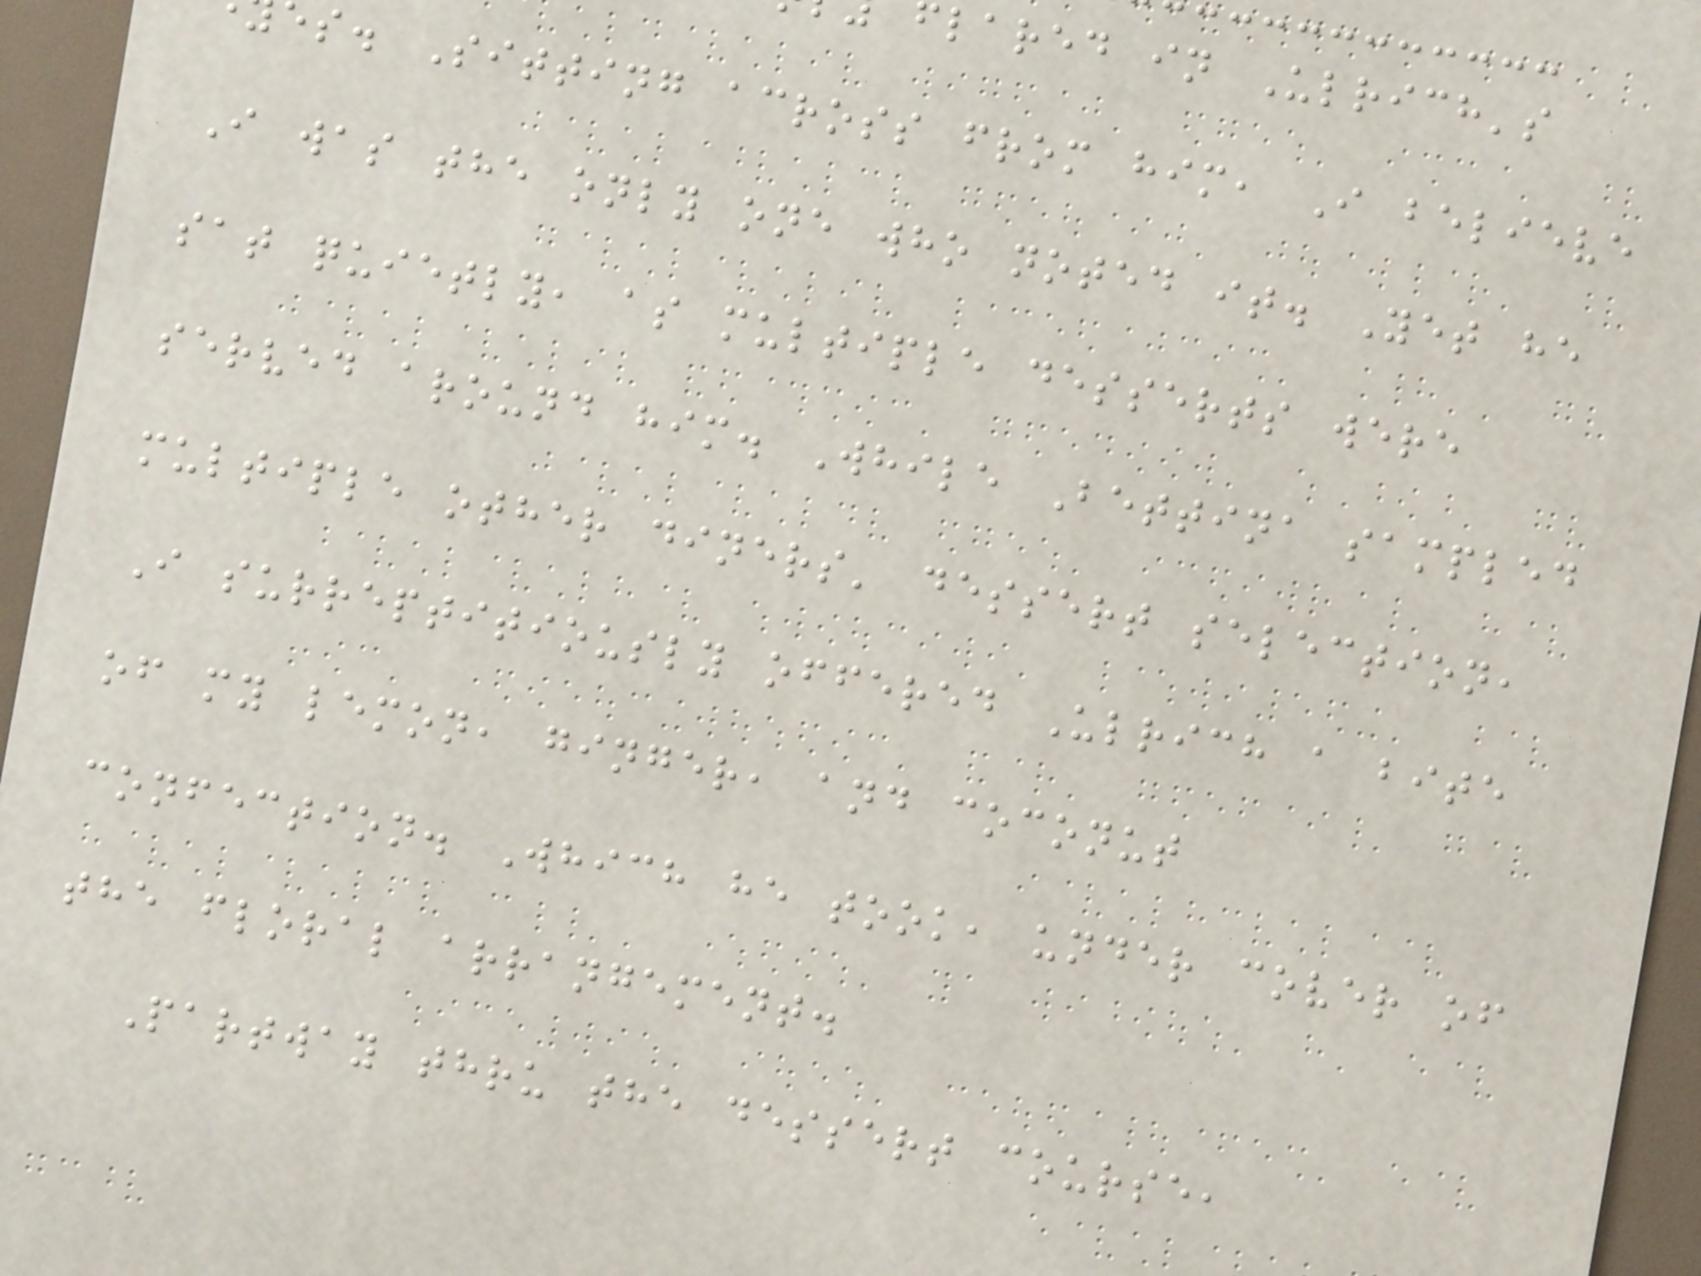lared in Ulrich's
s. Sitting across from him, I believe
I was the only one who noted it. Yet he
sat quietly, as multiple desserts were
served around him. While Bettina sampled
multiple other diners' dessert selection,
I surreptitiously offered Ulrich a bite
of my lemon, ginger, and coconut
confection. Which he took, under cover of
the floral arrangement.
Partway thru the dessert course,
